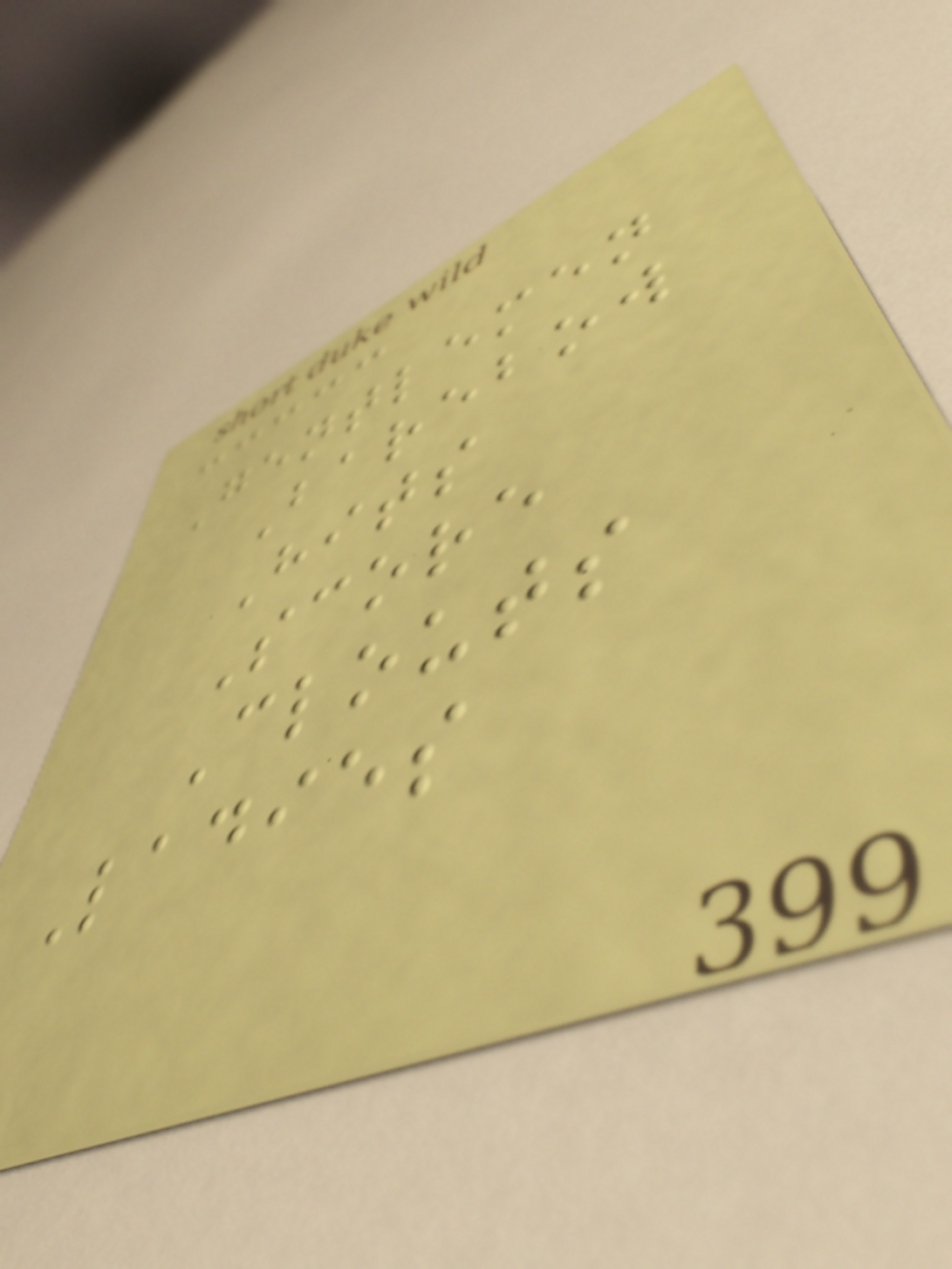Gentlemen
Barebow
Hits
Score
Clouts
Ladies
